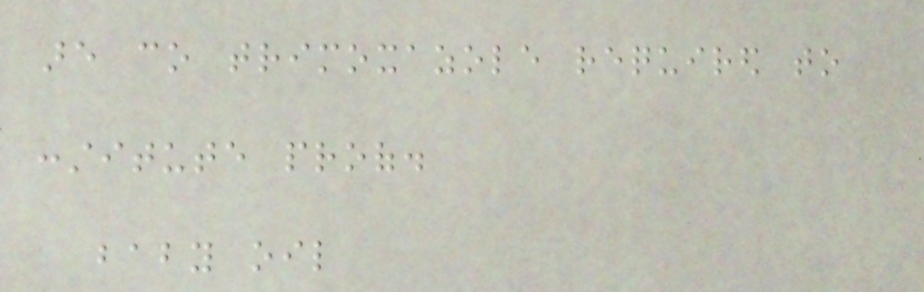are co trimoxazole required to
constitute proof.
baby oil
